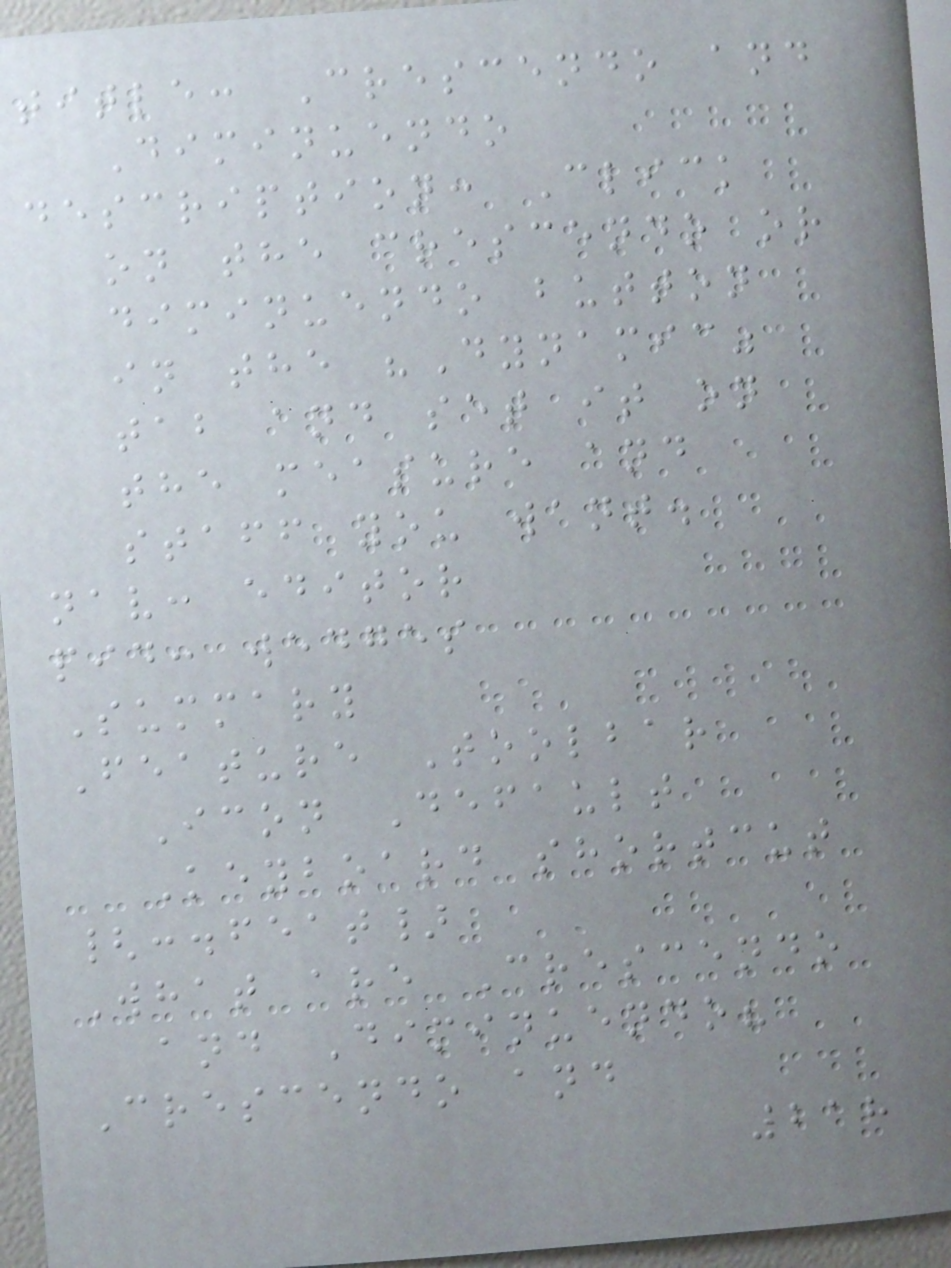title: Crescendo and
Diminuendo
description: Click
on the crescendo or
diminuendo button
in the "Dynamic"
tab and set it on
the measure and
staff you want.
nav: editor
pid: wedges
Summary
Feature Toolbar
Icon Default
Keyboard shortcut
{:.feat}
What are Crescendo
and Diminuendo?
Crescendo and
218
